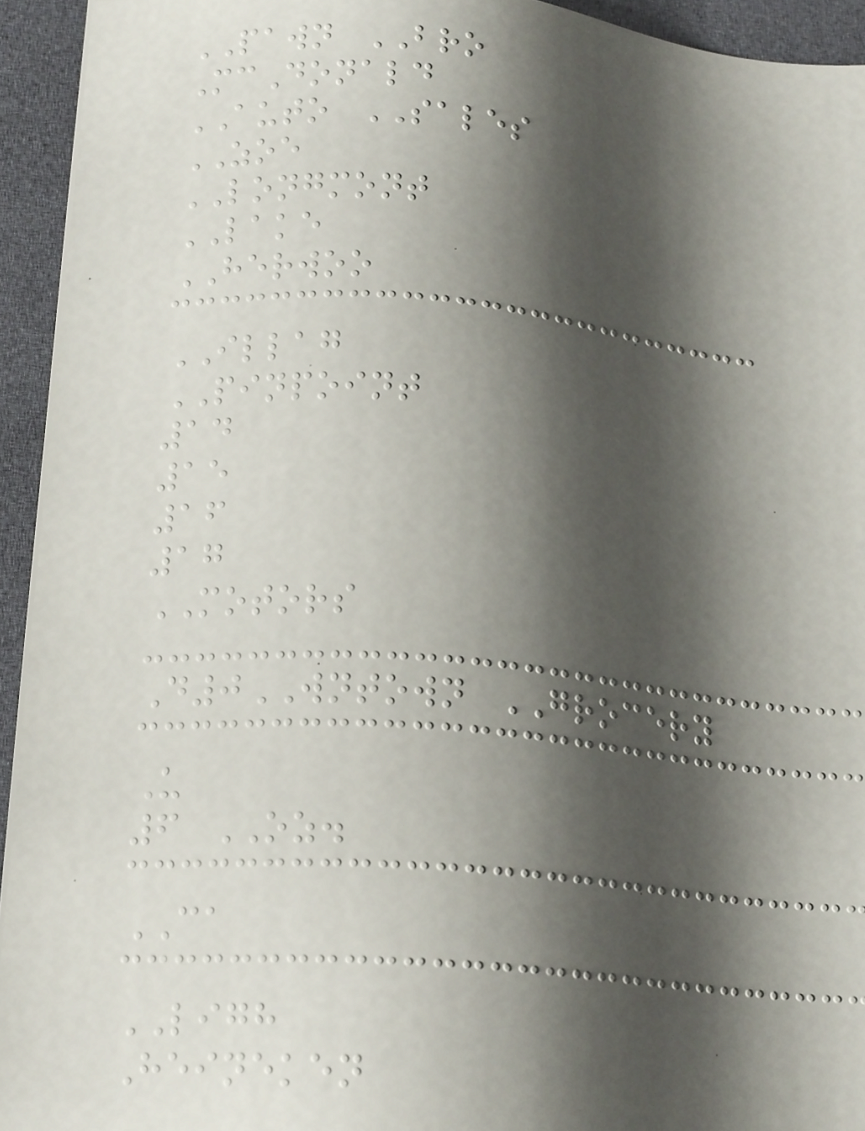PAWN BRO
McDonald
AUTO SALES
ZOE
LONGMONT
LAKE
HERWOO
ILLAG
PINPOINT
14
15
16
17
MOTORS
D0WNTOWN GROCERY
U
6 OZ.
CA
LIGH
Heineken
